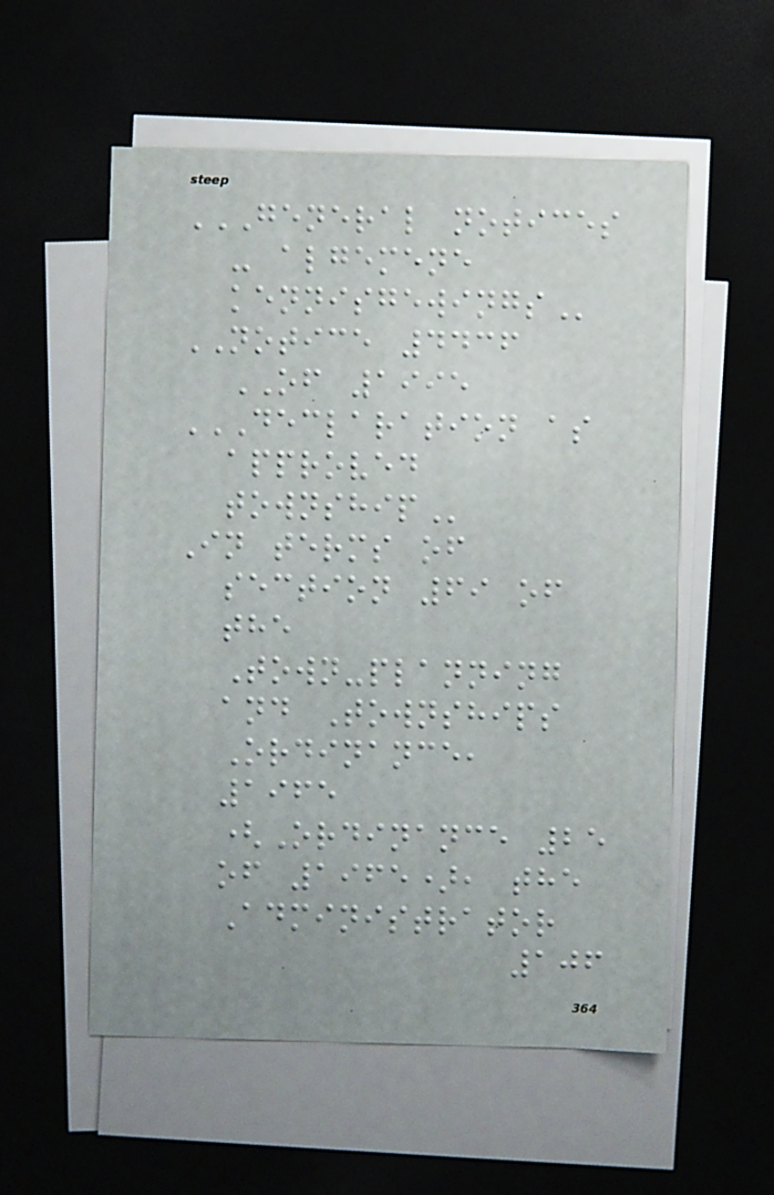GENERAL NOTICES
- ALGEMENE
KENNISGEWINGS
NOTICE 4436
OF 1995
DECLARATION AS
APPROVED
TOWNSHIP
In terms of
section 69 of
the
Town-planning
and Townships
Ordinance,
1965
(Ordinance 25
of 1965), the
Administrator
106
